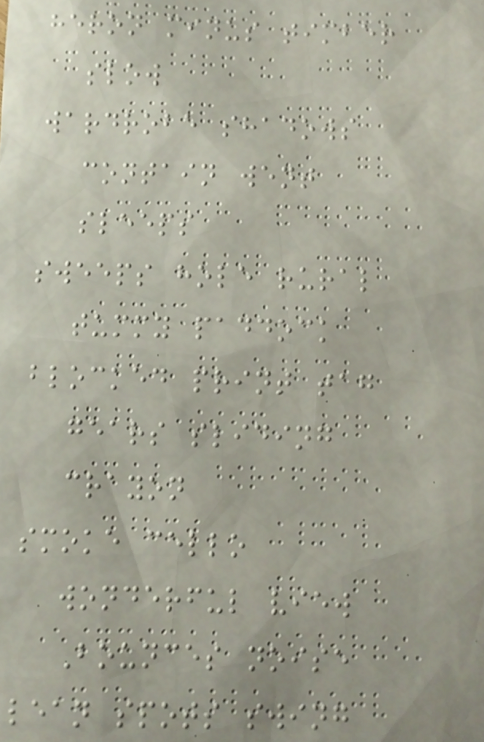heron minus timber
slow
wardrobe shadows
contain went
sleeps
sweeps hole rural
tummy paddock
blocked print tag
gears sliding
crayon
smoke cello
wonderful view
Bounces noise
lean spots swing
